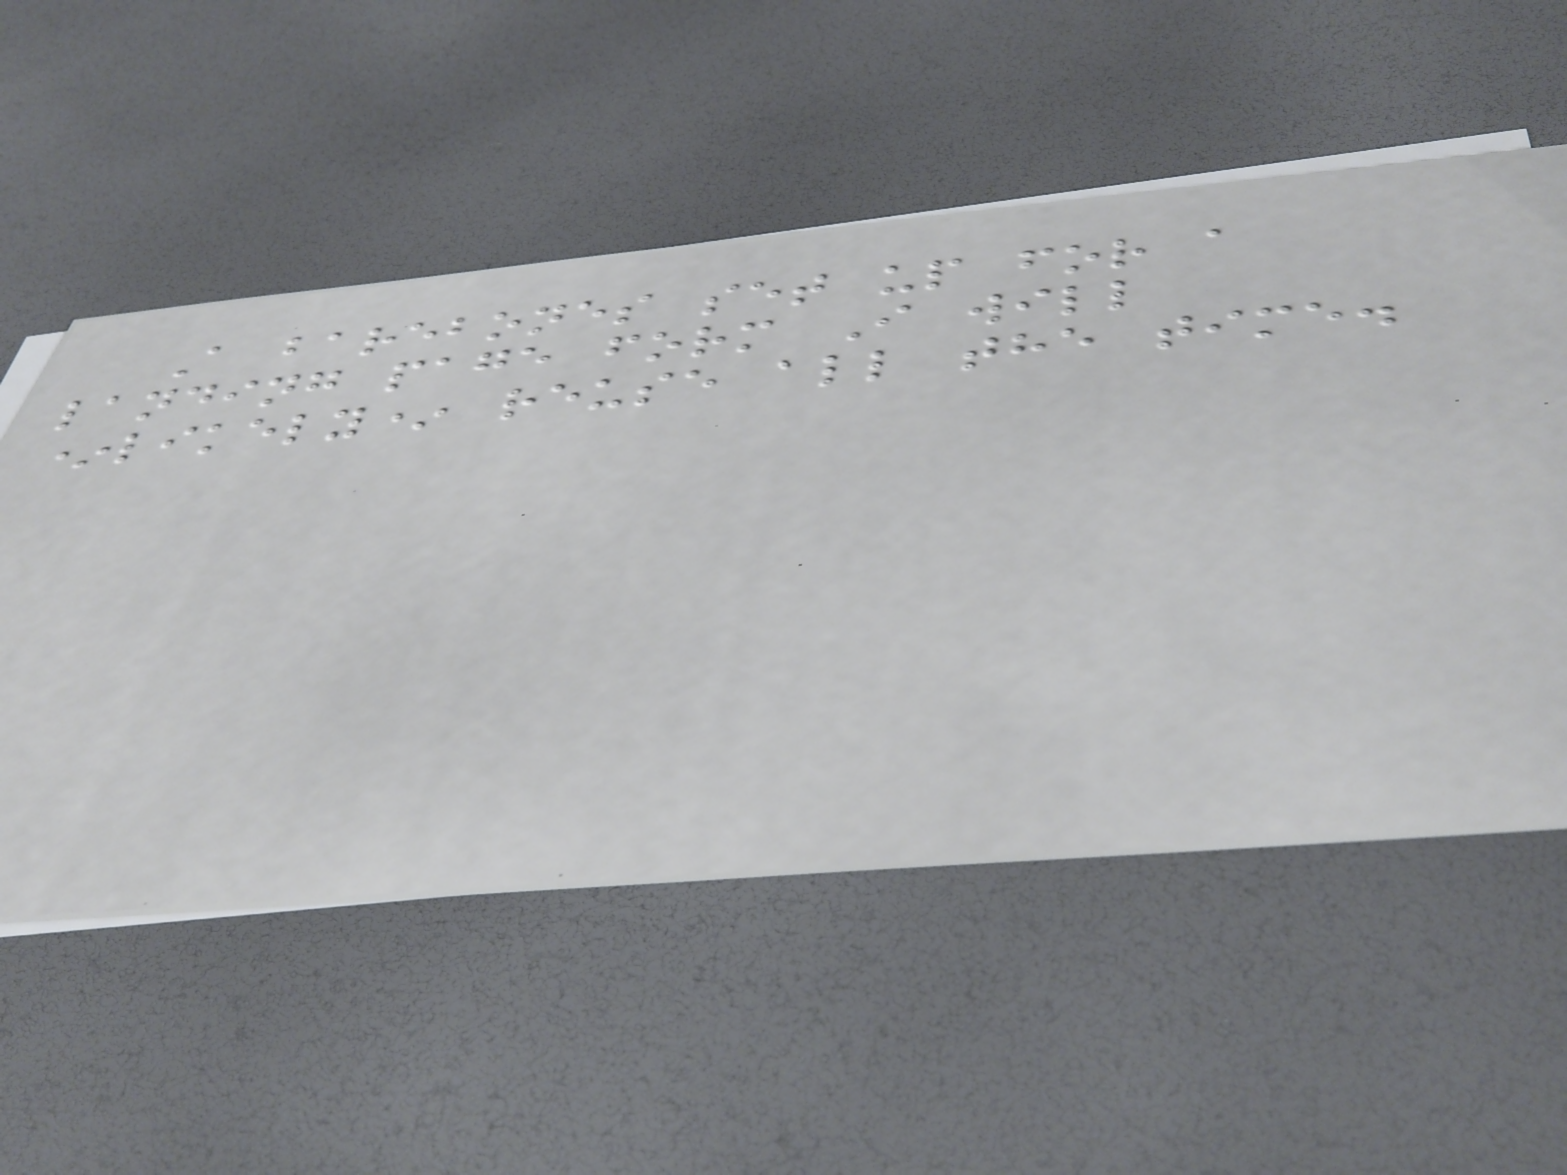A barebones set up for a
landing page form I will
*likely* reuse all the time.
